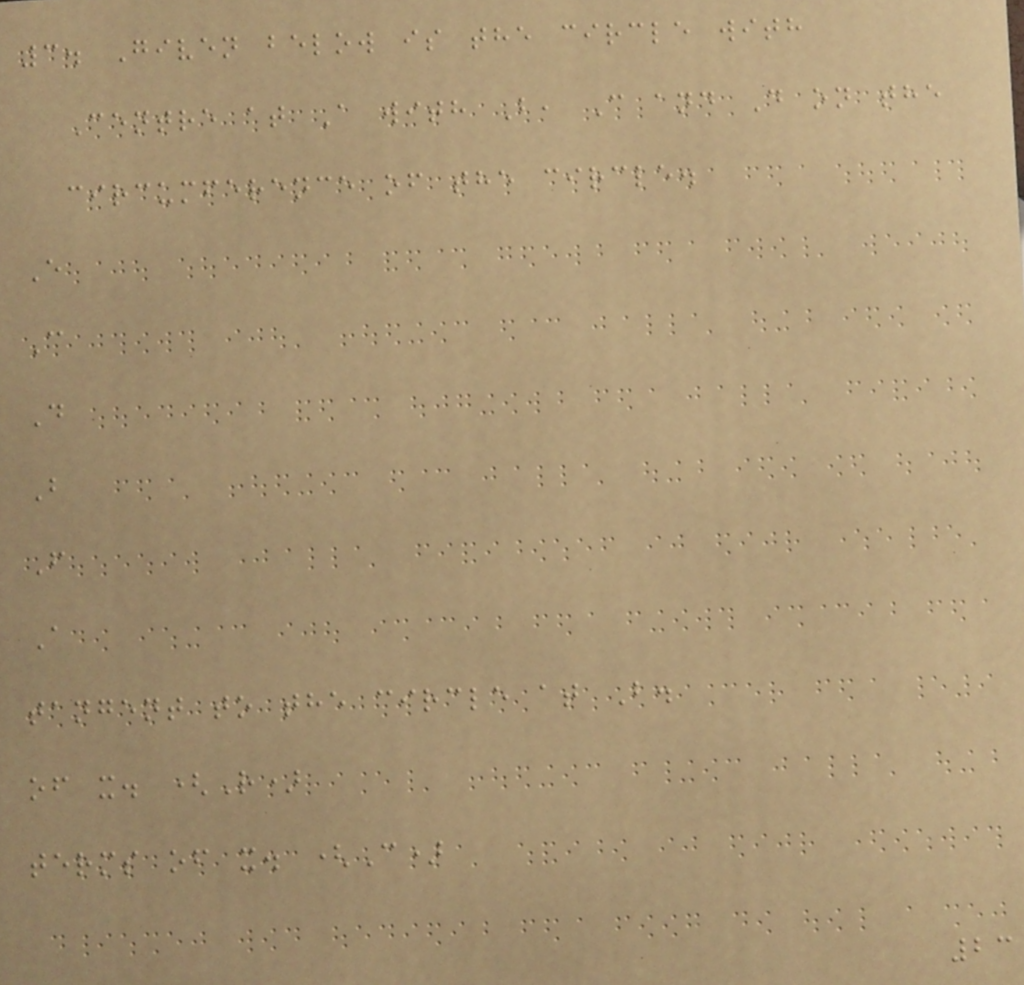3. Given below is the circle with
Centre at A with B, C and D on the
circumference of the circle.
E
C
D
B
F
A
tangent to the circle at B.
of x. (R)
terms of x. (C)
23
